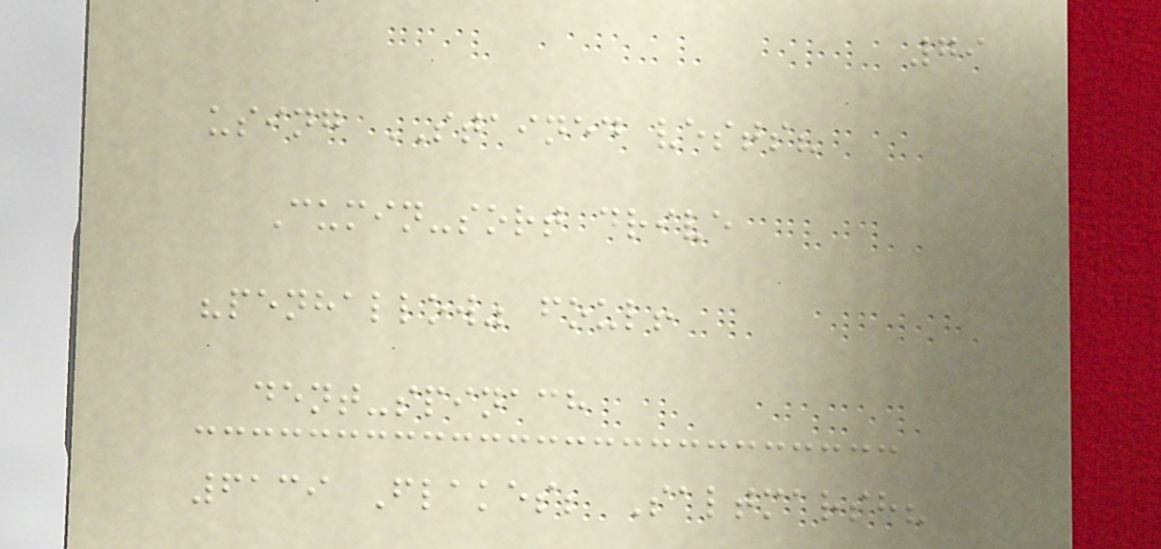79
using STAINED vests?
Cumin-sort drive
"penhallow" foul!
dent-spinach
6139 Flakes; Saltmarsh?
